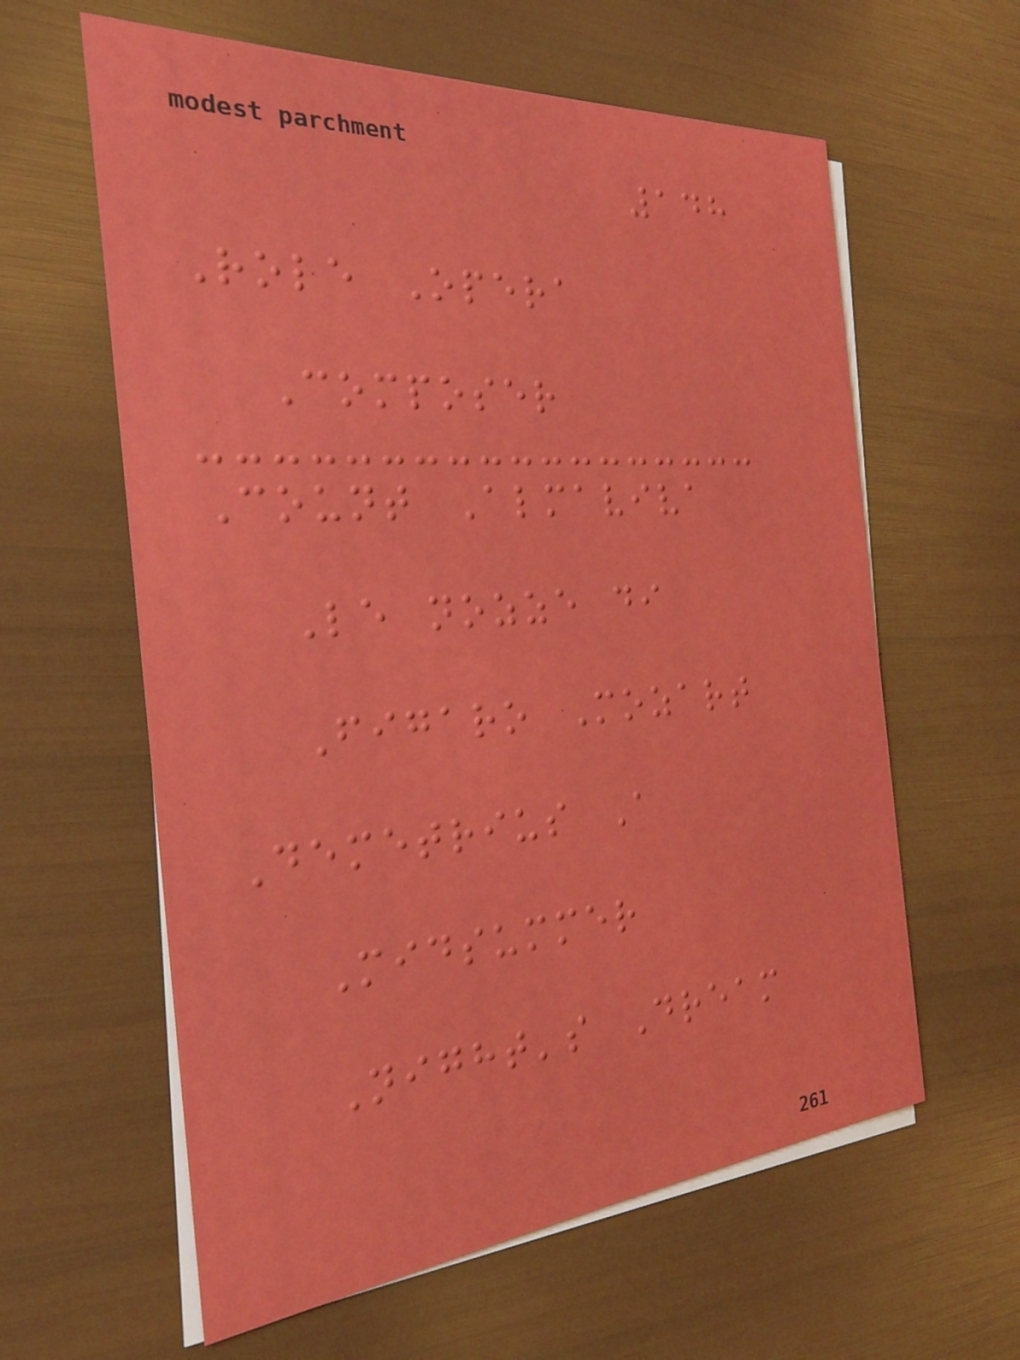148
Role Opera
Composer
Count Almaviva
Le nozze di
Figaro Mozart
Demetrius A
Midsummer
Night's Dream
